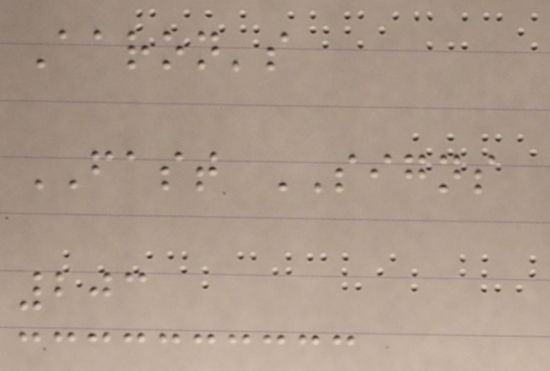Aaron's
FAST SIGNS
203
